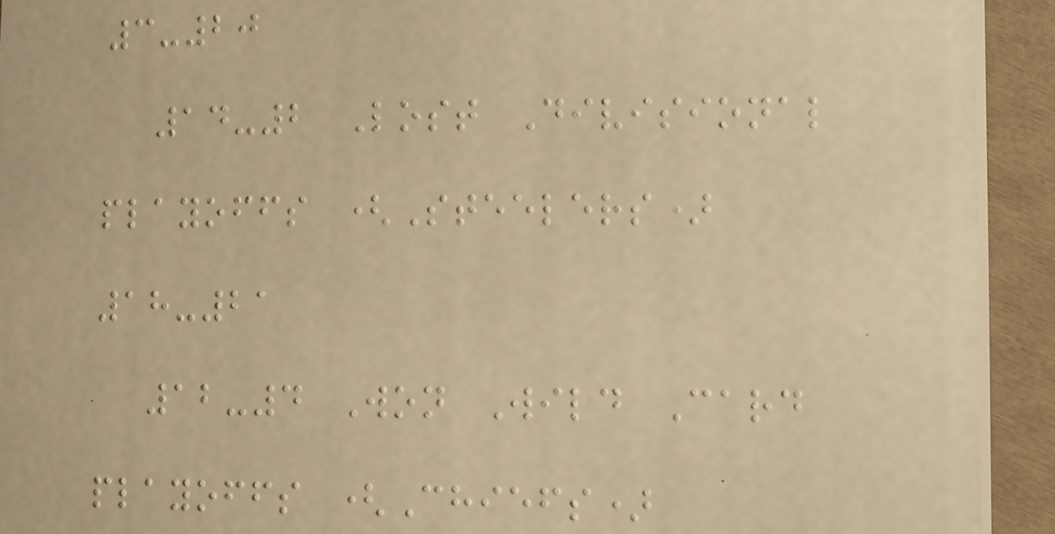3-20
14-2 Lost Divisional
playoffs (Steelers)
18-21
12-4 Won Wild Card
playoffs (Chiefs)
